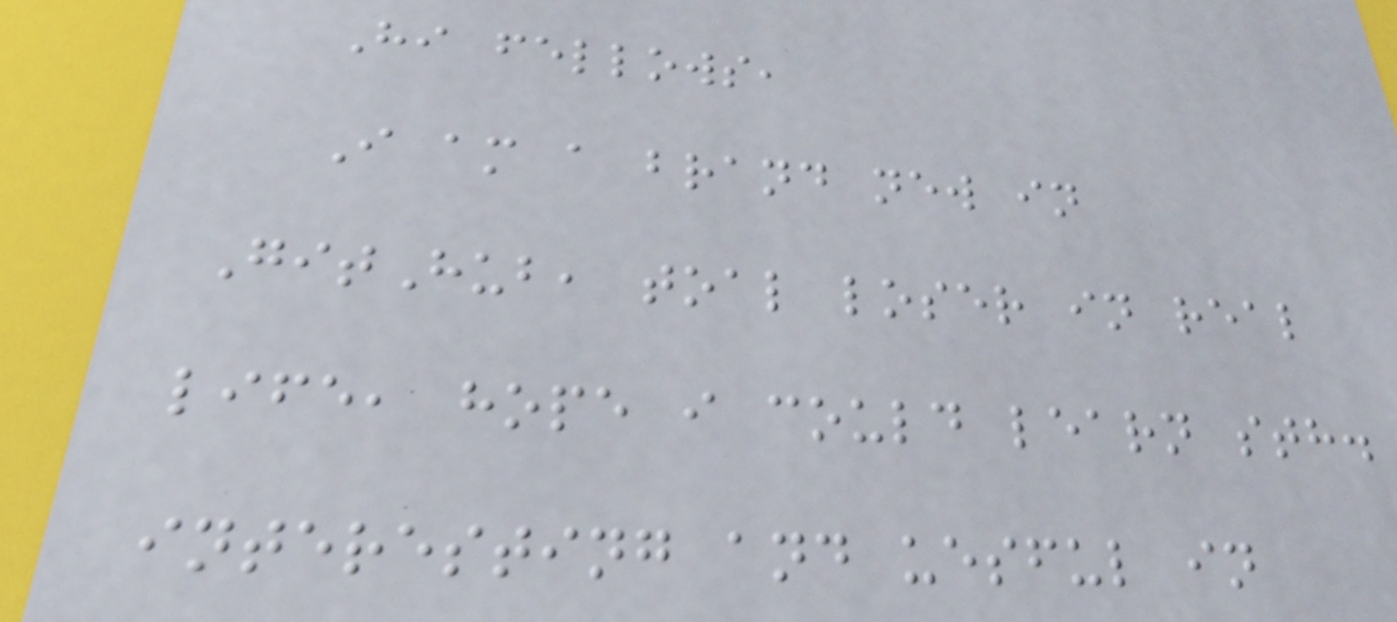Hi fellows,
I am a brand new in
GitHub, toal loser in real
life, hope i could learn sth.
interesting and uesful in
